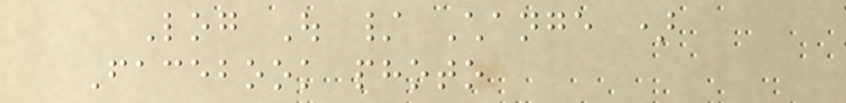Log Out / Change )
Facebook photo
